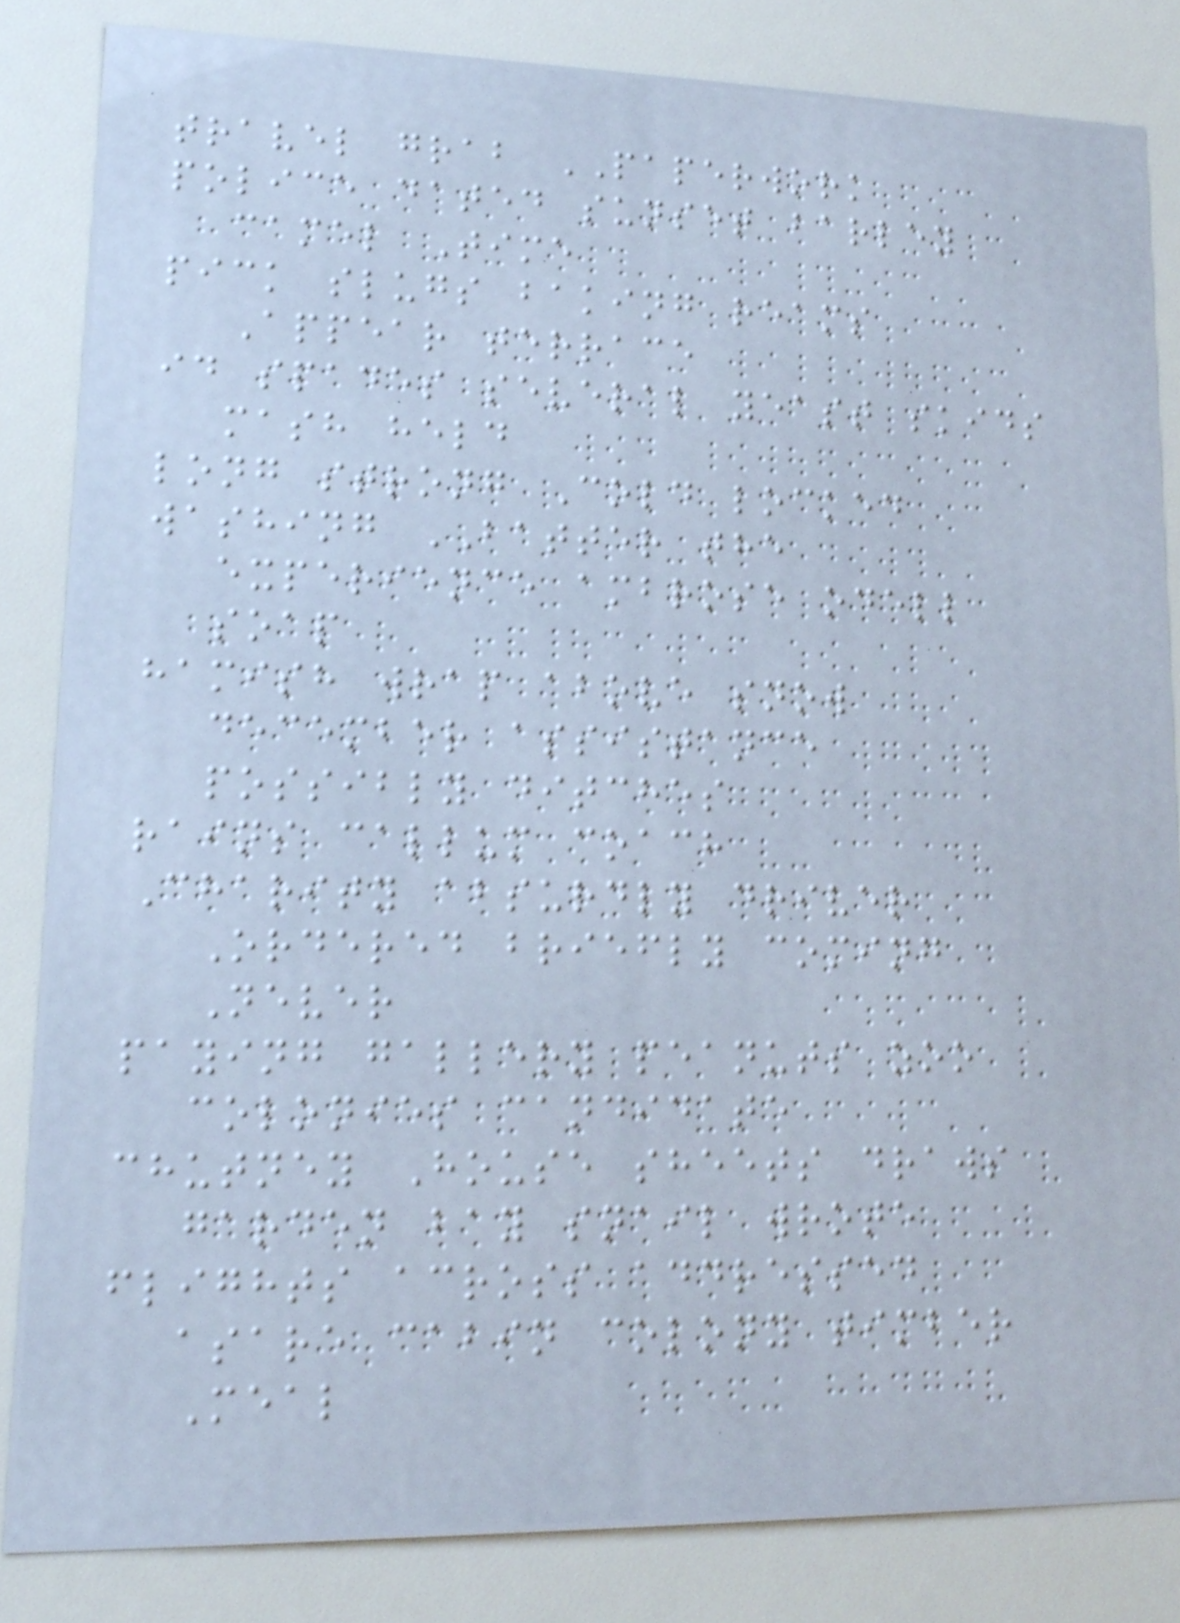travel grab PAPERWORK
police dated sunset barley
camel Time
pick slugs baking reams
Appear terrace
id spades several yeast skids
mash held
long strong Cold locked
washing BATTER the
experience ambrose odell
soap
hamish wrap above snow
december assistance
possibly ditches
rains callum coach
Charity absurdly driver
Ordered briefly coming
Never
paying gallery peanuts zoo
colonies candidate
chutney House sheets draws
garden bay snail wrote
flights across addressed
asare cabin colony timber
Meal
